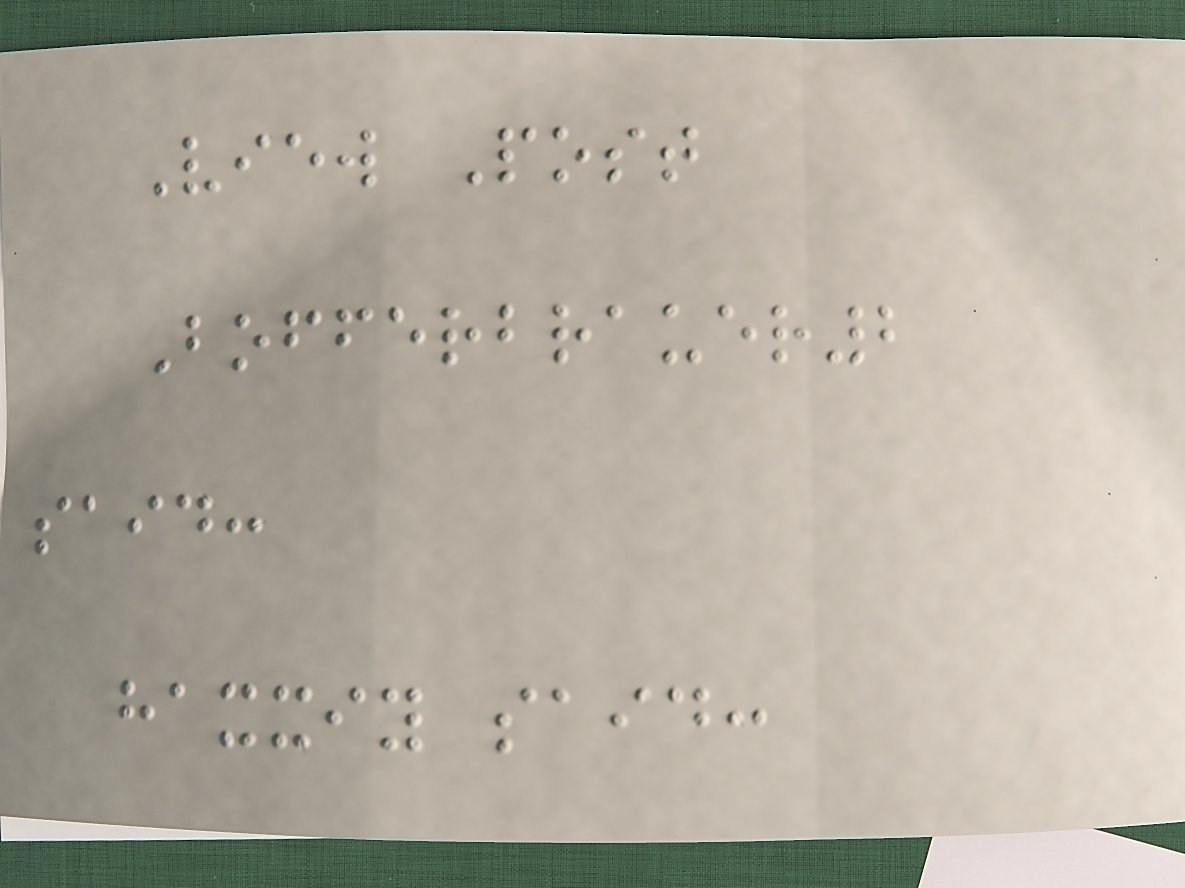View Post
Bofferbrauer2
said:
haxxiy said:
